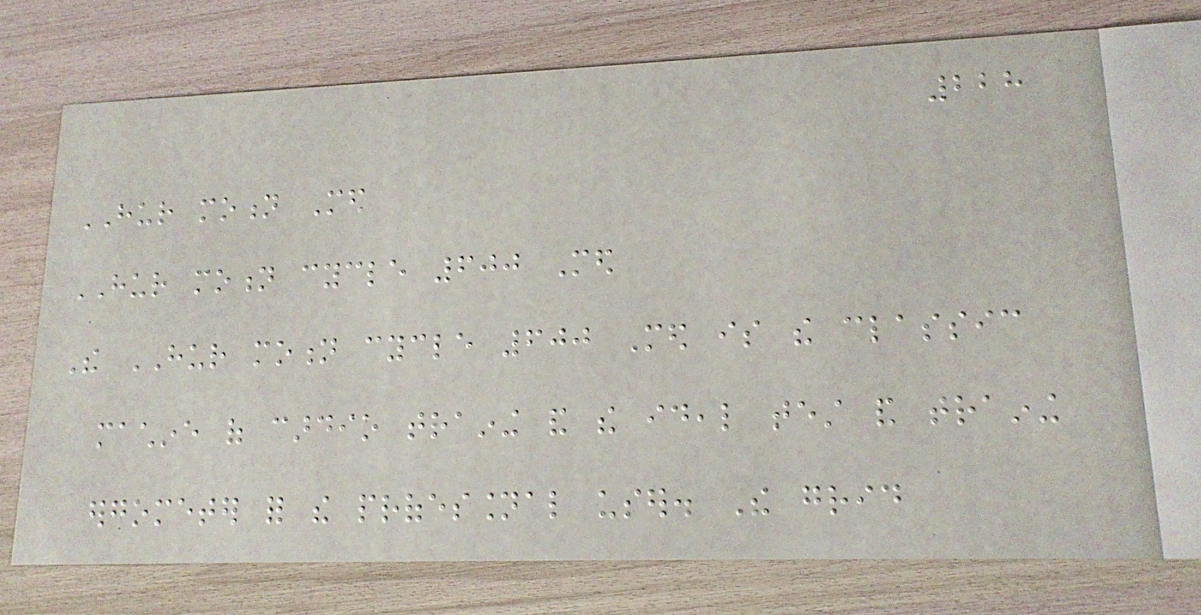228
HUR motion Med
HUR motion cycle 600 Med
The HUR motion cycle 600 Med is the classic
machine of cardio training and the ideal test and training
ergometer for the professional user. The grid
